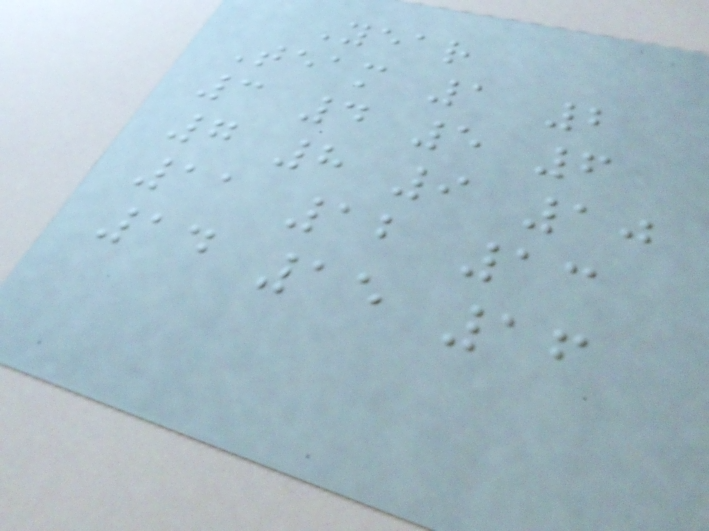Year
Team 1 2
3 4 5 6
7 8 9 10
11 12 13
14 15 16
